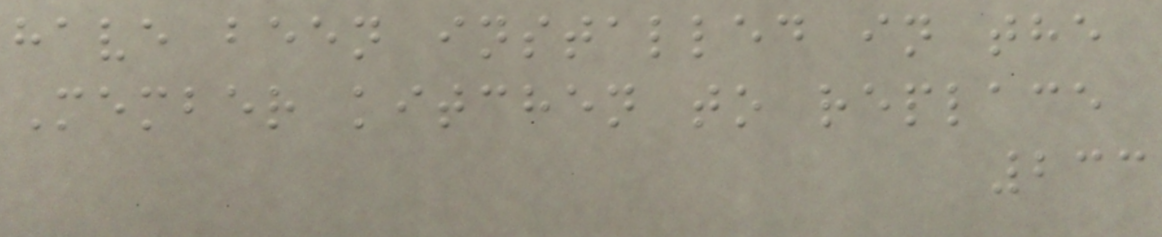have been installed in the
Member kitchen to replace
233
